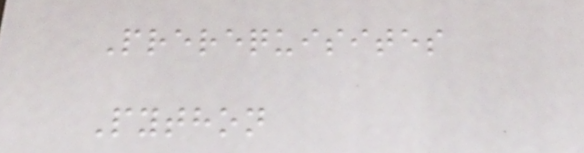Prerequisites
Python
